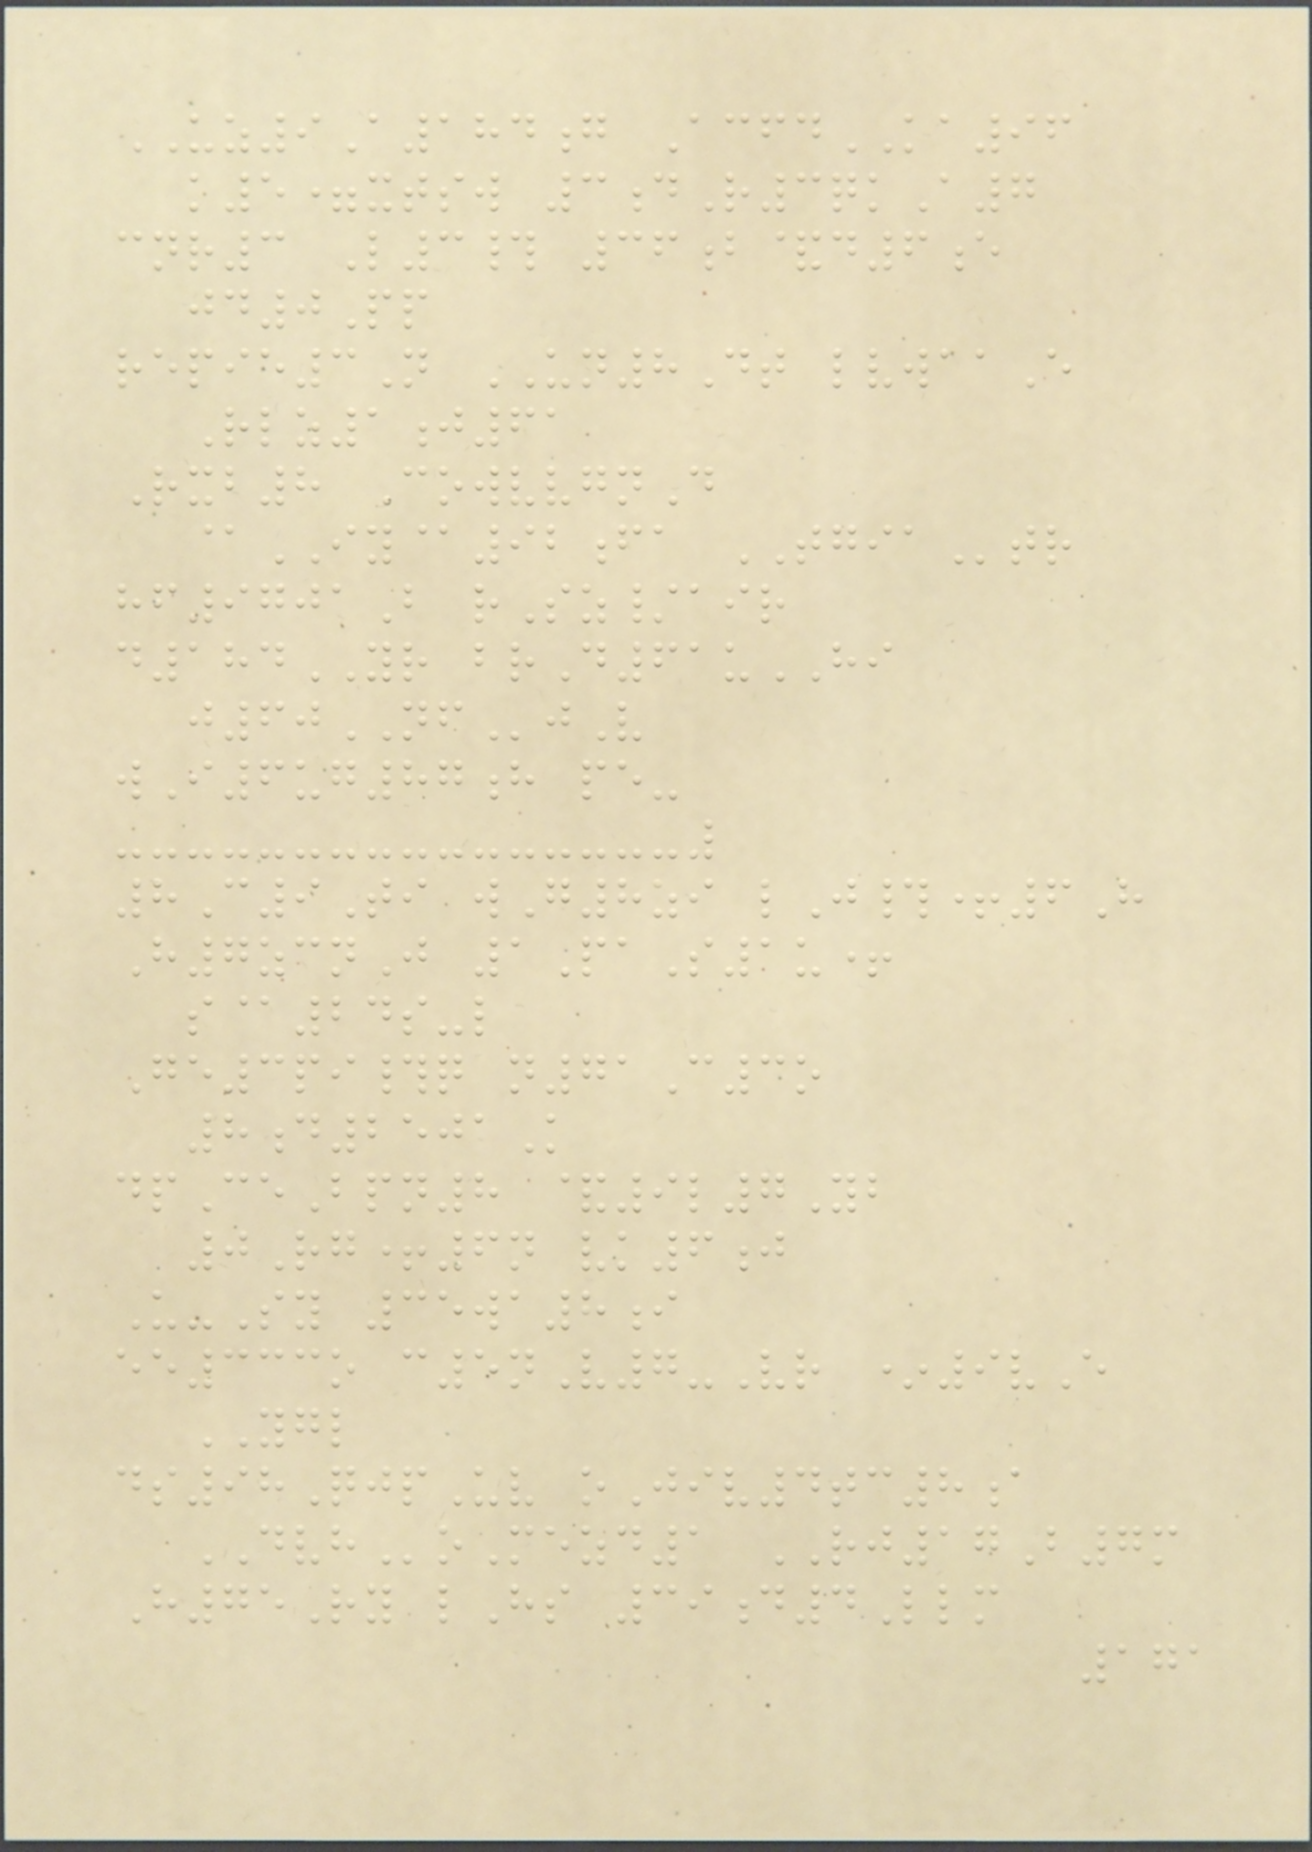UZ9A184g AcfdKA96
k5=xtsw 3dR3qkA7
cnr3 L3# 36b&d6e
jd0Pp
repie3N UN8Dt lvwaaE
Rlz1j61
Rxb8 CowvvgnD
@IY@92fa TGIAtr
hf9701B rSz/air
d184YR brD61uHI
j60NFjV
wI6ug87h pe-
8C9Ti wG8zi lJ#+6H
H7zcnJ 1PaS1u+
s@24s-l
Ge3pi#q n71C3o
8d2501K
dpCeBpn8 &9l7Yb
0Rg+6n vk6j
U-Sy 35wa8i
ee333o c5nV7-Vr *9vE
YGL
ds98QjpUv oJiv4tc8a
DVHoMezd1 RJ17B7m
H75Ry lHs 39d4Llm
171
